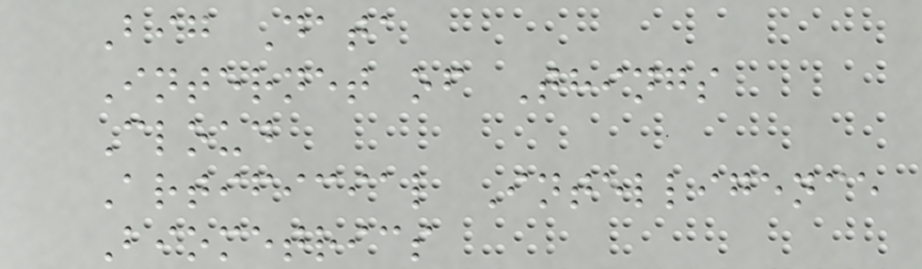Big Data
Internet of Things
Cloud
Artificial Intelligence
Biometrics
